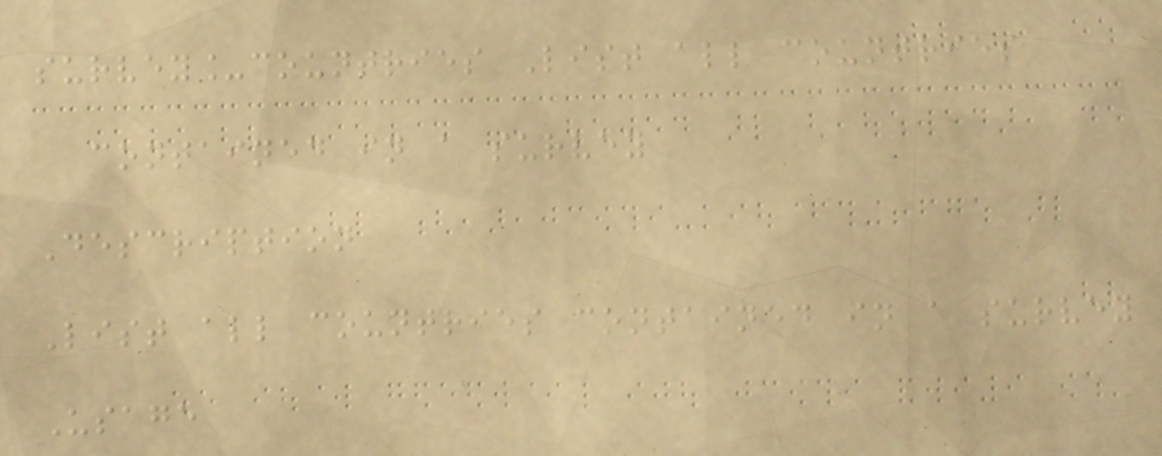survey_countries List all countries
contained in a survey
Description
List all countries contained in a survey
Usage
